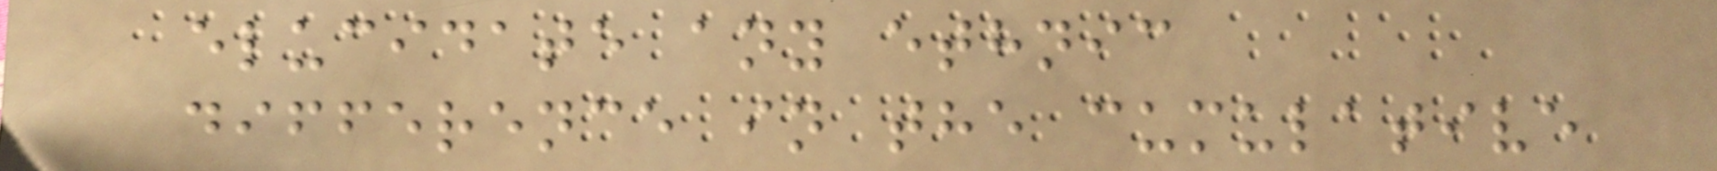elucidate any ethnic
difference in the cumulative
